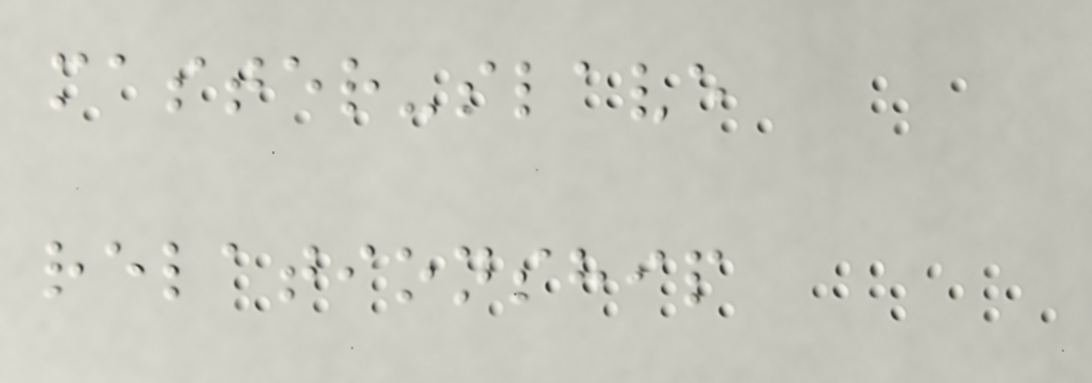master-slave
relationship
